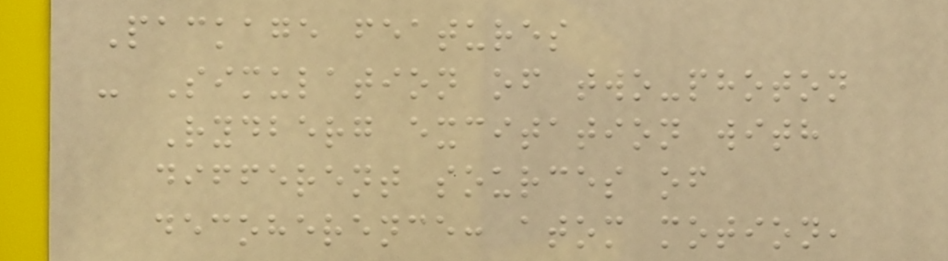Package features
- Simulation of two-photon
Rydberg excitation with
different sources of
decoherence: atom motion,
